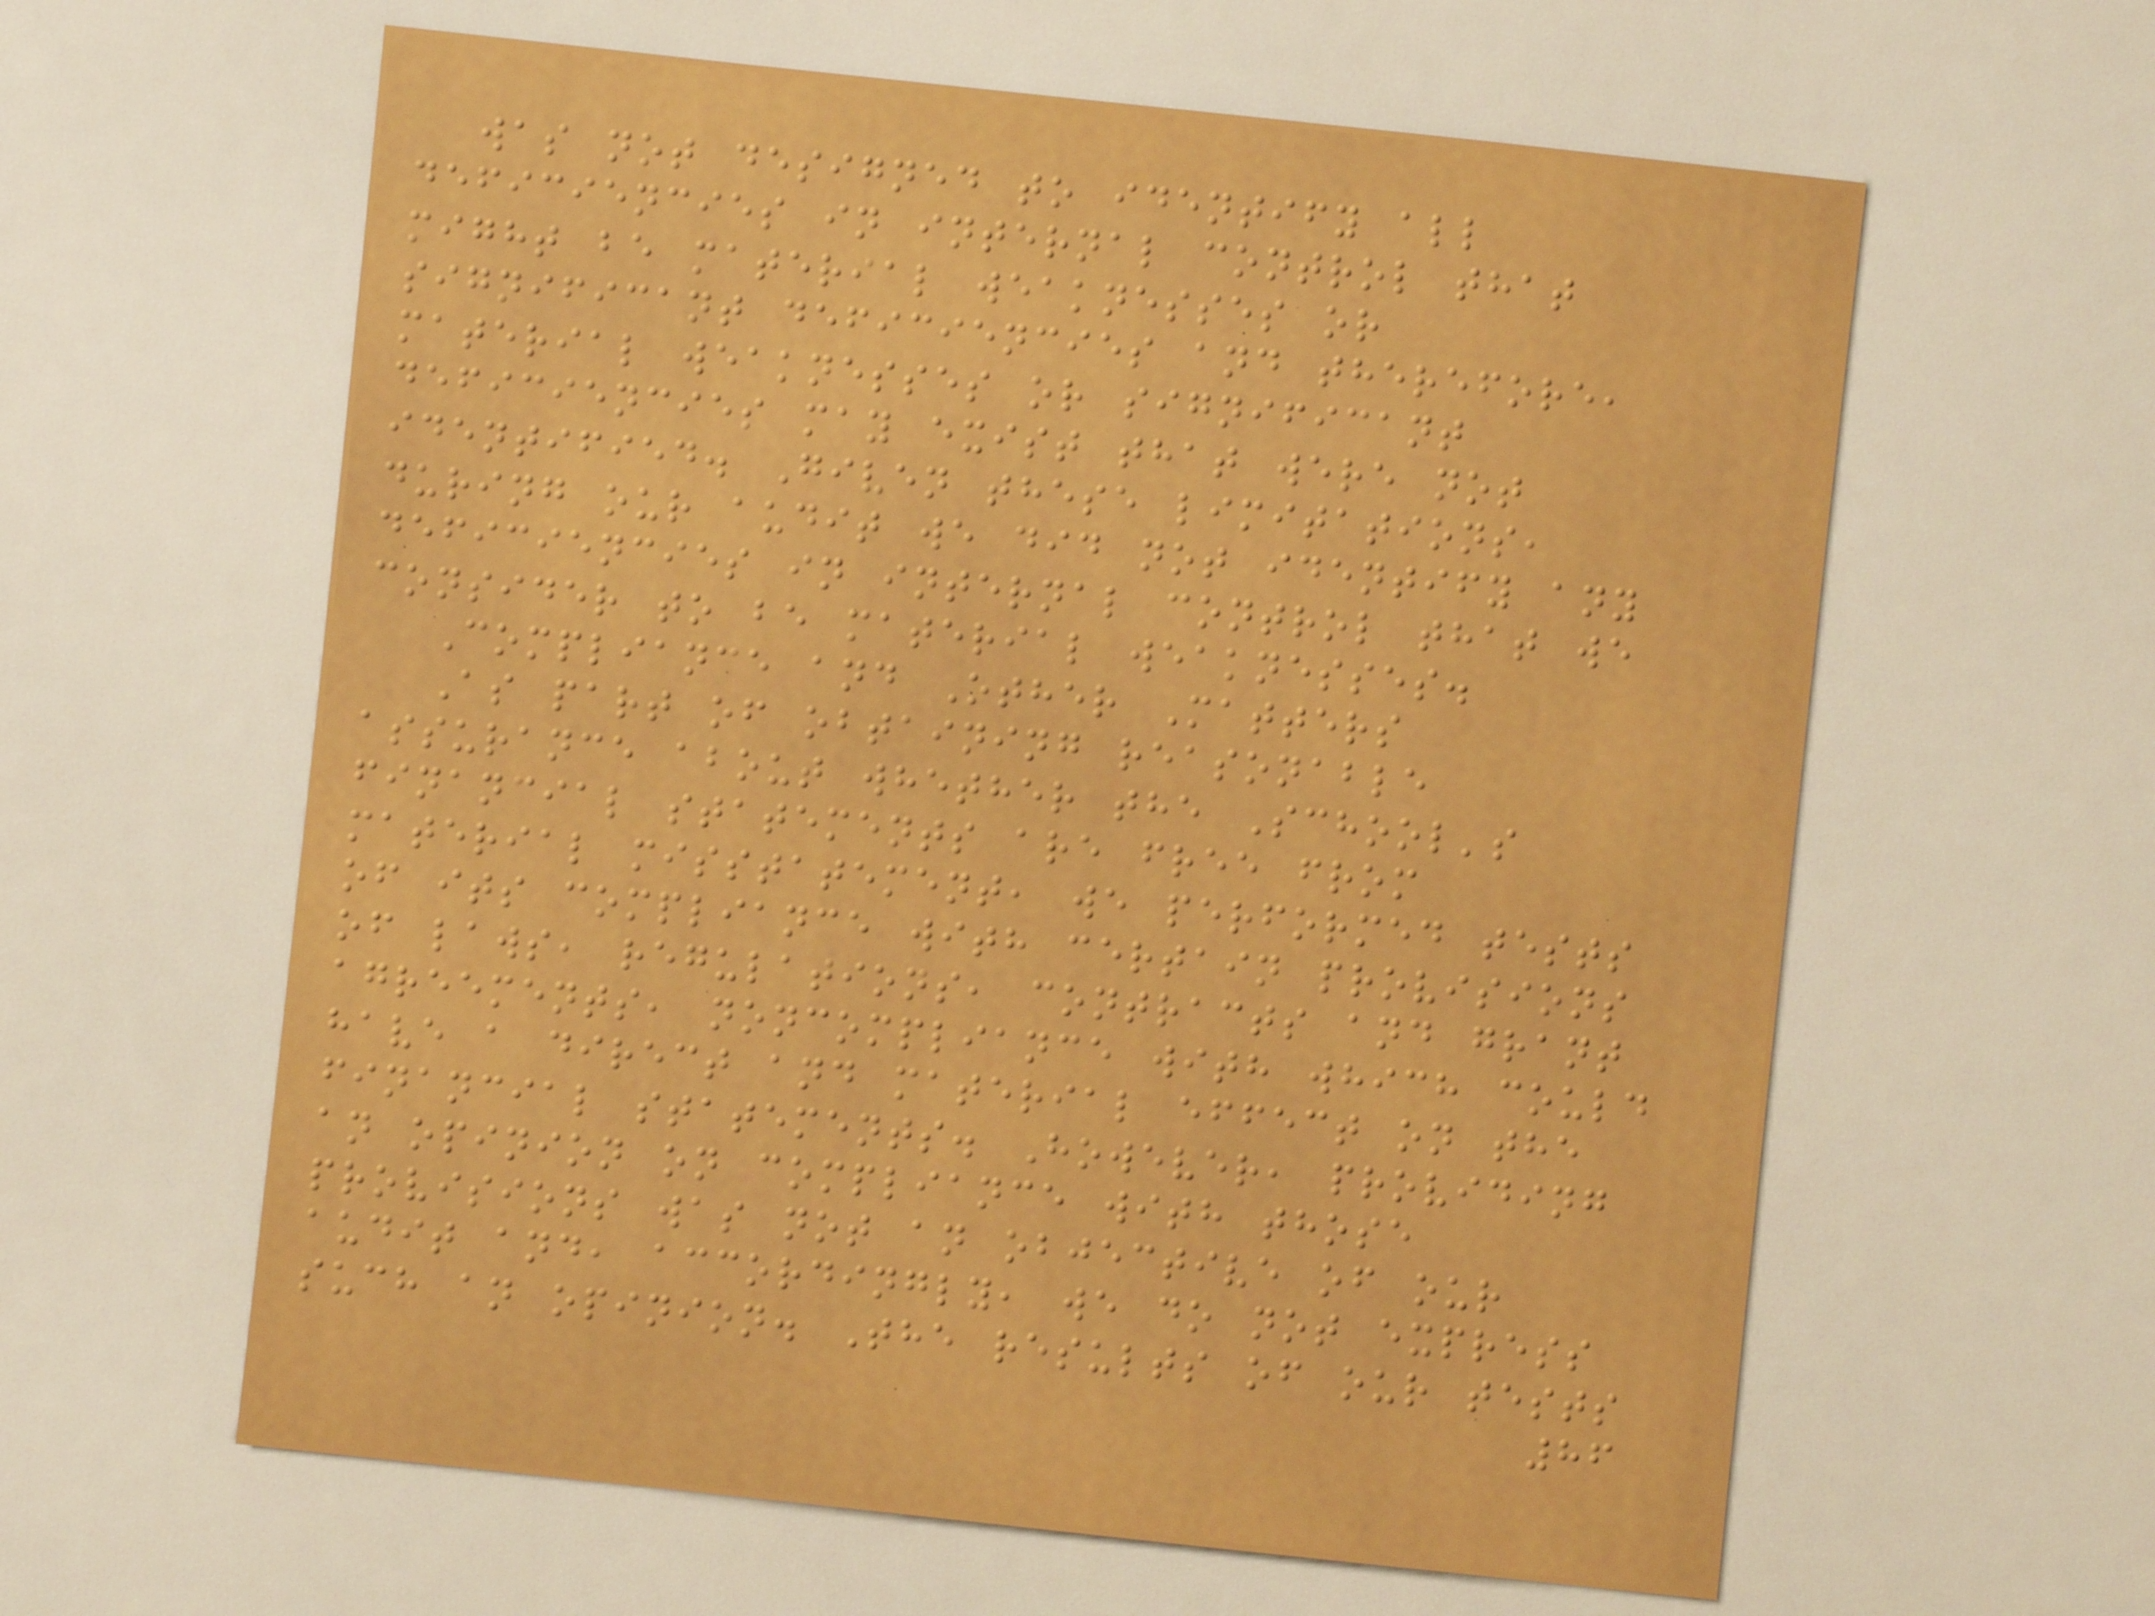was not designed to identify all
deficiencies in internal control that
might be material weaknesses or
significant deficiencies and therefore,
material weaknesses or significant
deficiencies may exist that were not
identified. Given these limitations,
during our audit we did not identify any
deficiencies in internal control that we
consider to be material weaknesses.
Compliance and Other Matters
As part of obtaining reasonable
assurance about whether the School's
financial statements are free from
material misstatement, we performed tests
of its compliance with certain provisions
of laws, regulations, contracts and grant
agreements, noncompliance with which could
have a direct and material effect on the
financial statements. However, providing
an opinion on compliance with those
provisions was not an objective of our
audit and, accordingly, we do not express
such an opinion. The results of our tests
86
